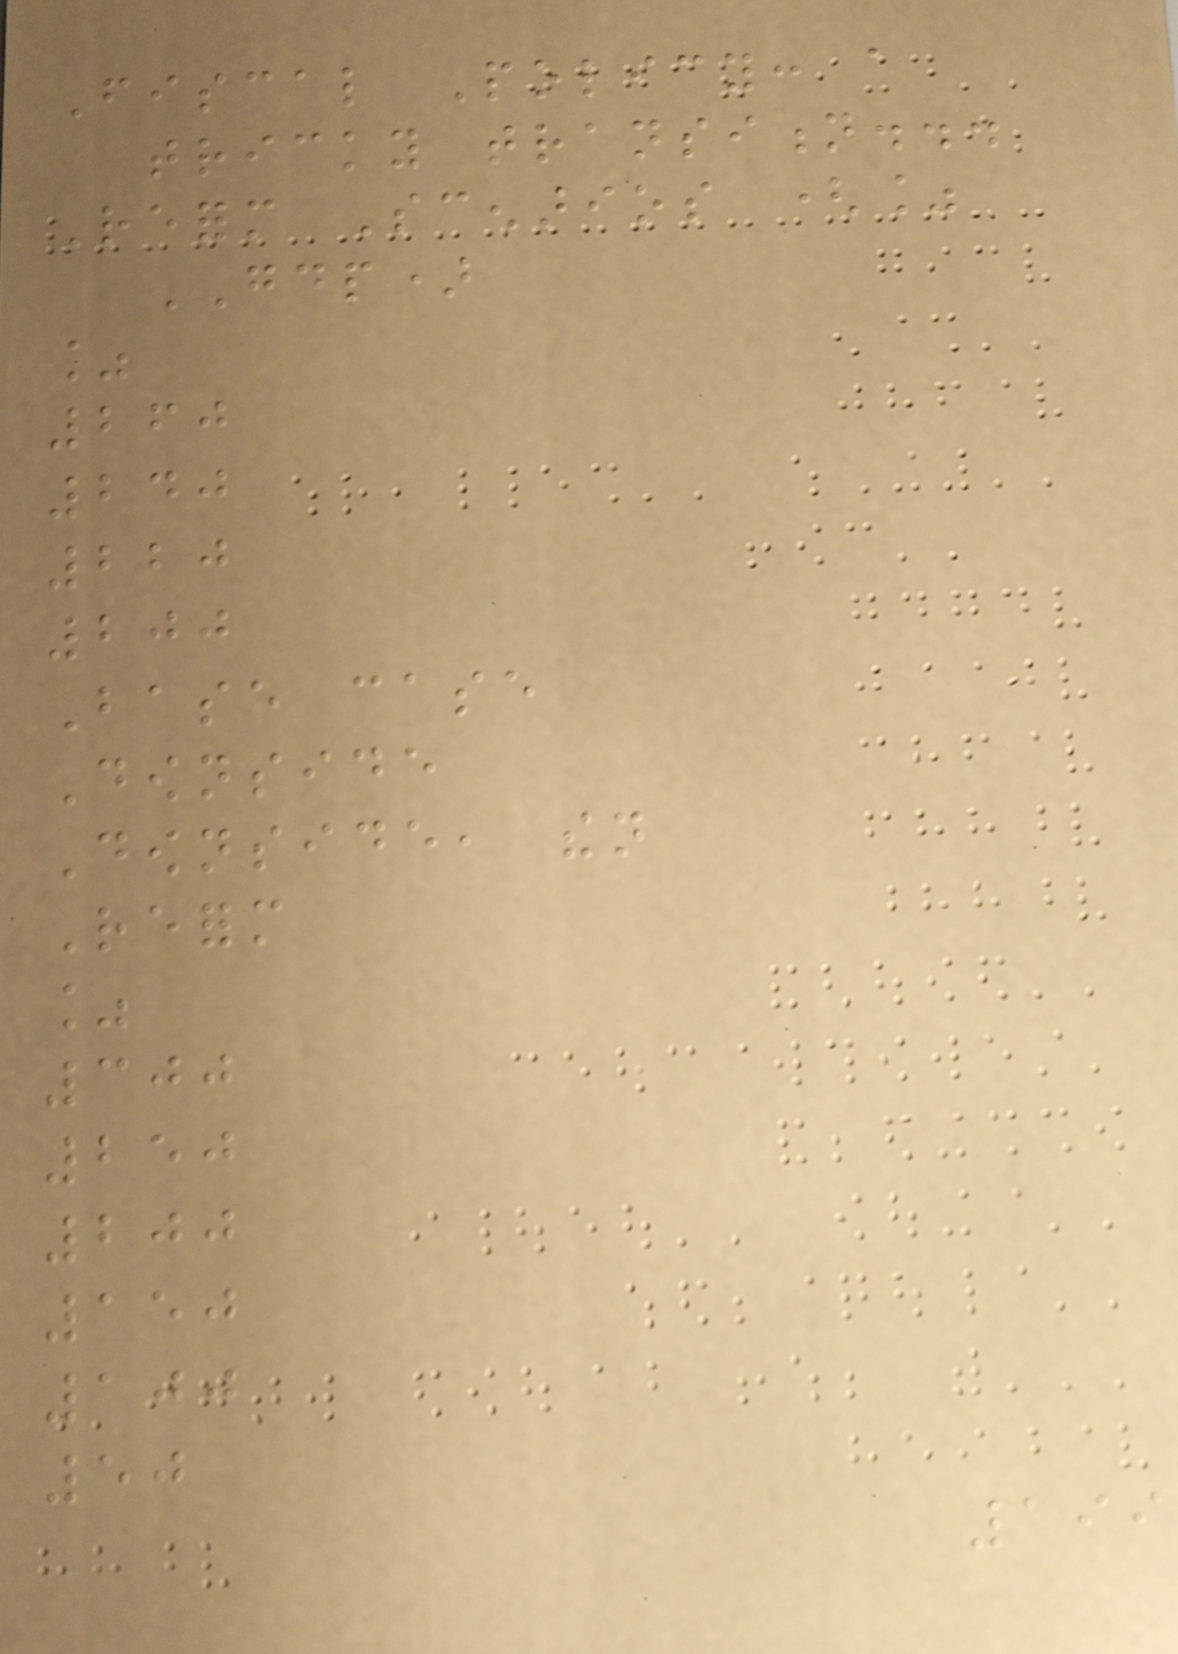Fiscal Policy: a
tricky transition...
Reform Scenarios (%
GDP)
%
260
240
220
200
Base case
Downside
Downside, then
Reform
%
300
250
200
150
100
50
199
